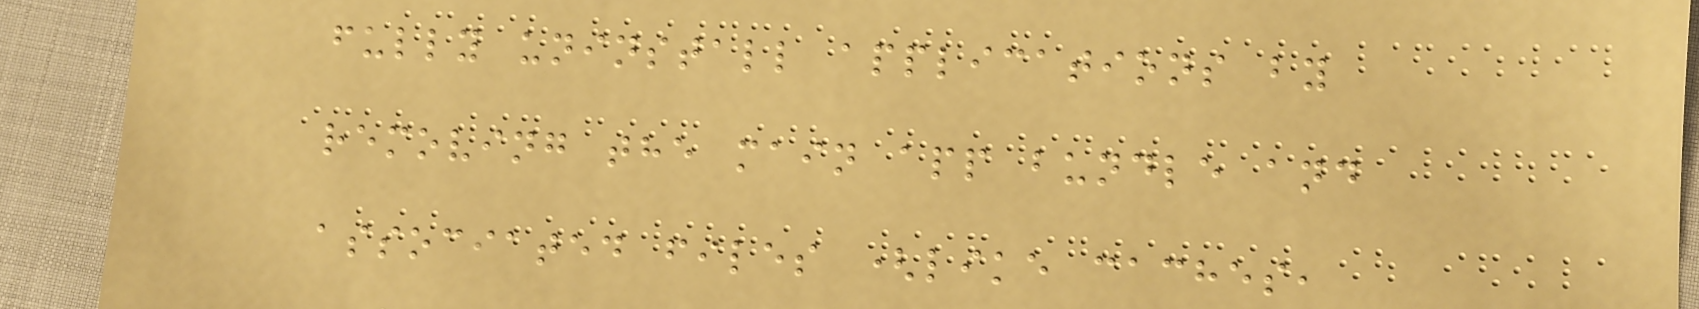fully uninstall applications by
removing the main app bundle and
associated files (like caches,
